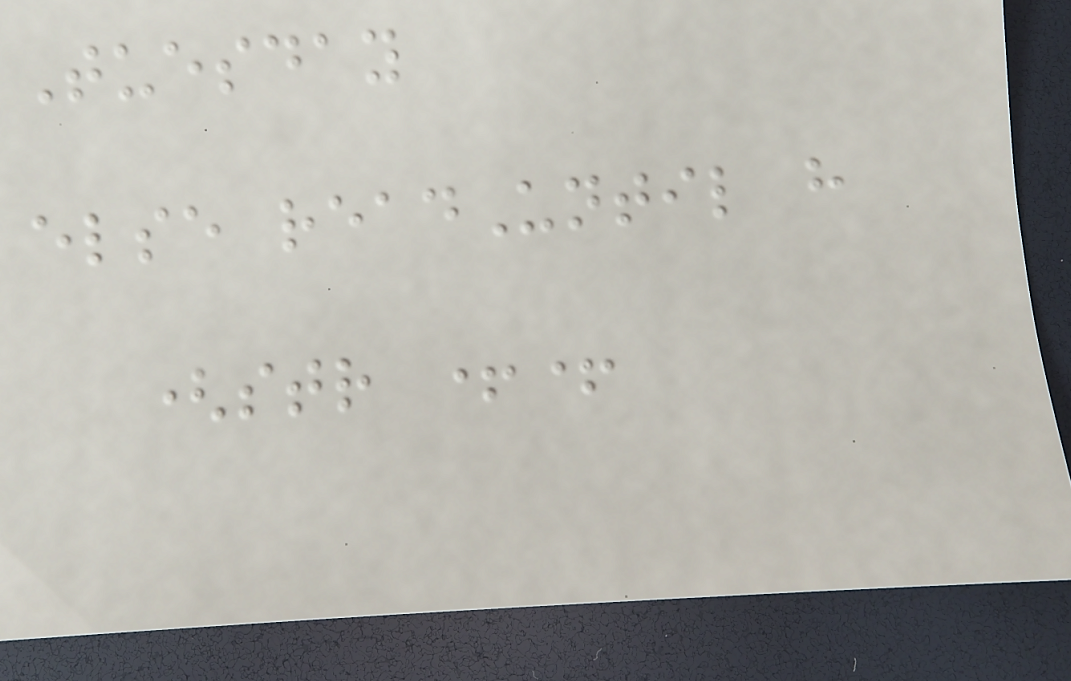Tuesday
else readUntil h
(str ++
